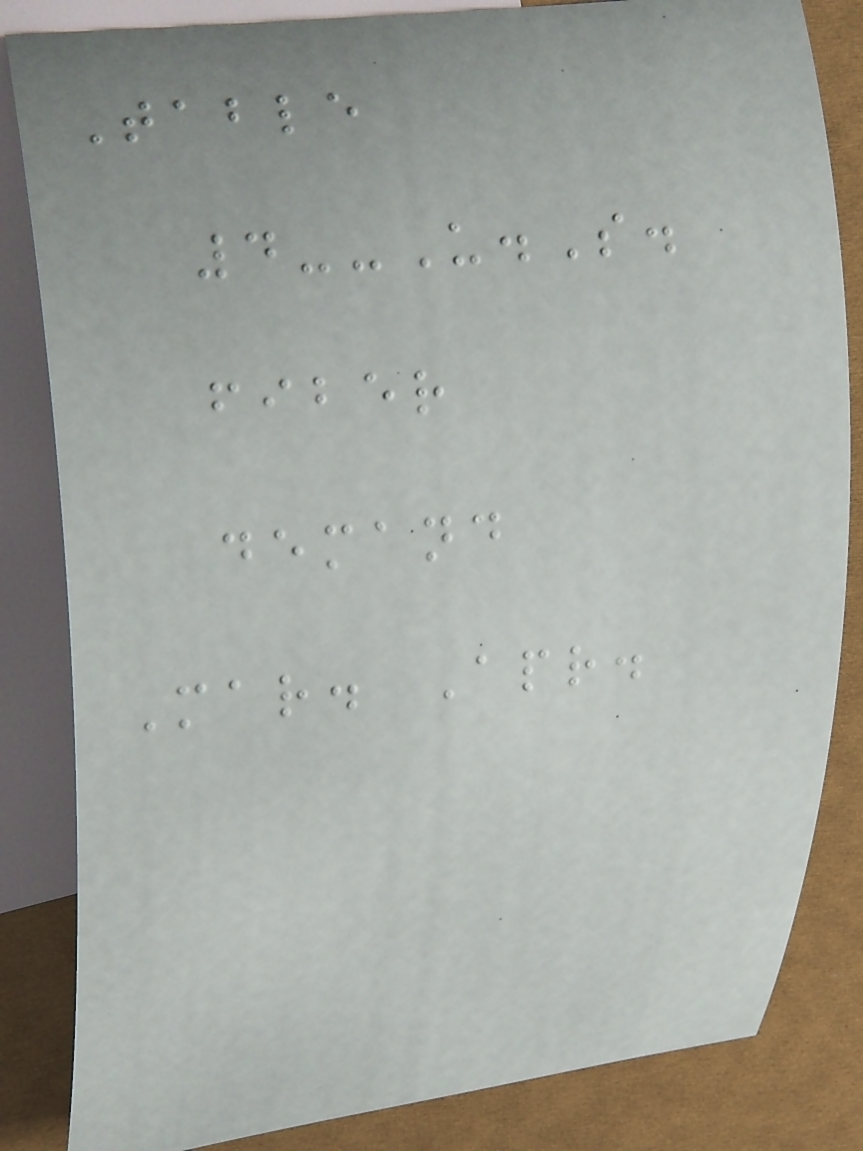Table
4--U.S.
fiber
demand
Mar. Apr.
